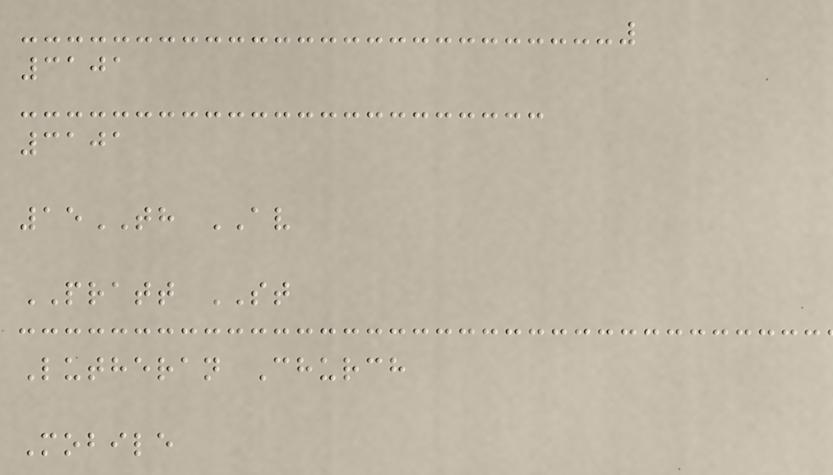3101
3101
15TH AV
PRATT ST
Lutheran Church
Mobile
